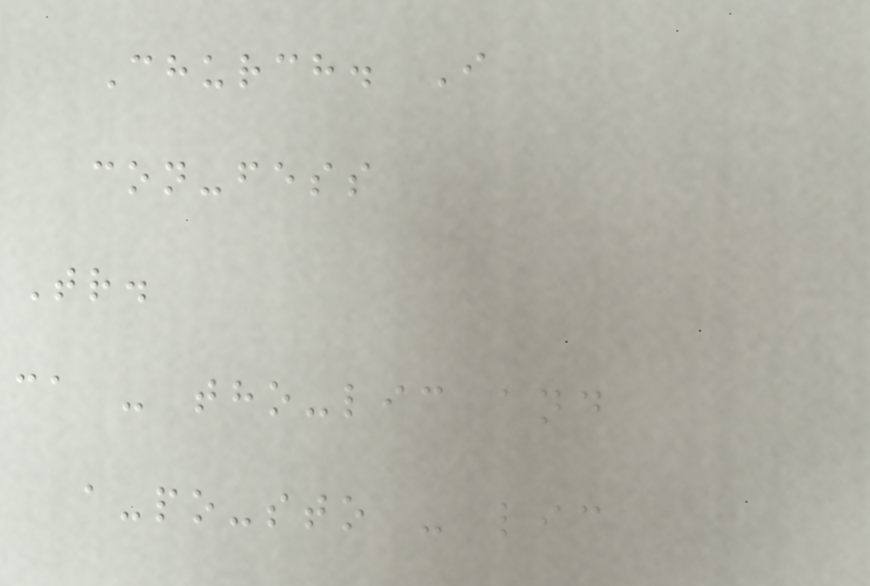Church. I
con-fess
Tr.
ca - tho-lic and
a-po-sto - lic
